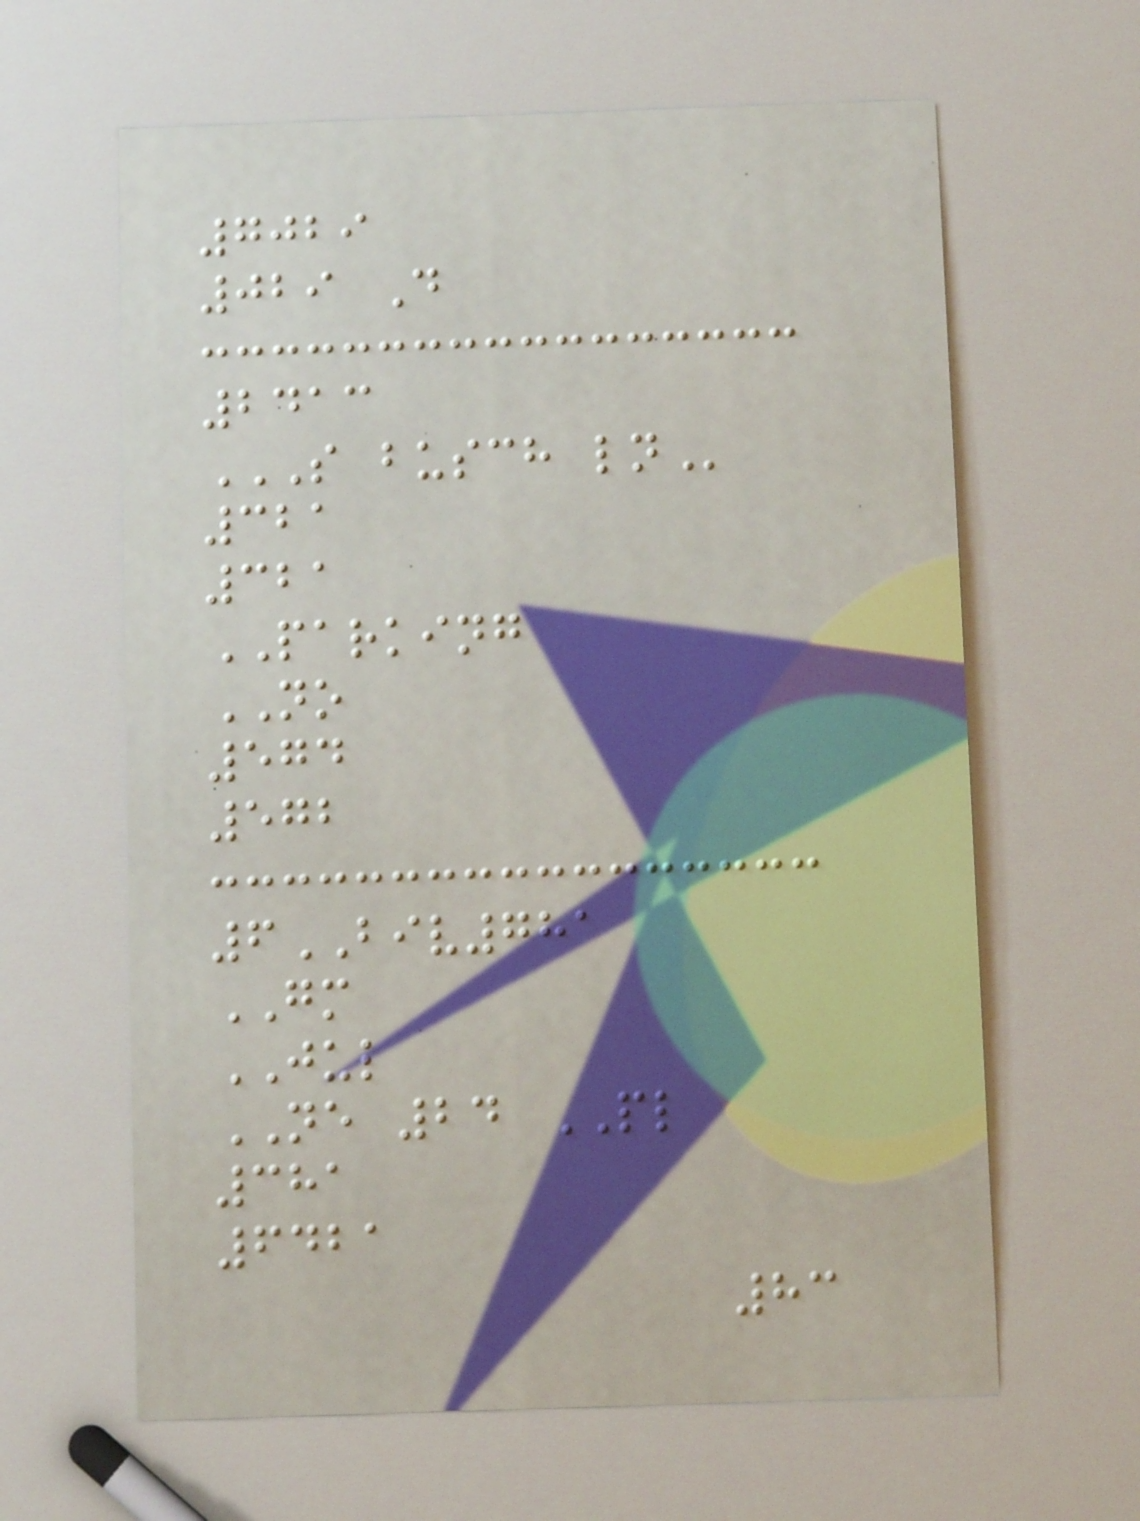7029
029 D
2413
S BUSCH LN
321
321
PARKING
NO
574
572
6BIV781
GM
JUL
NE 24 PL
381
6421
83
